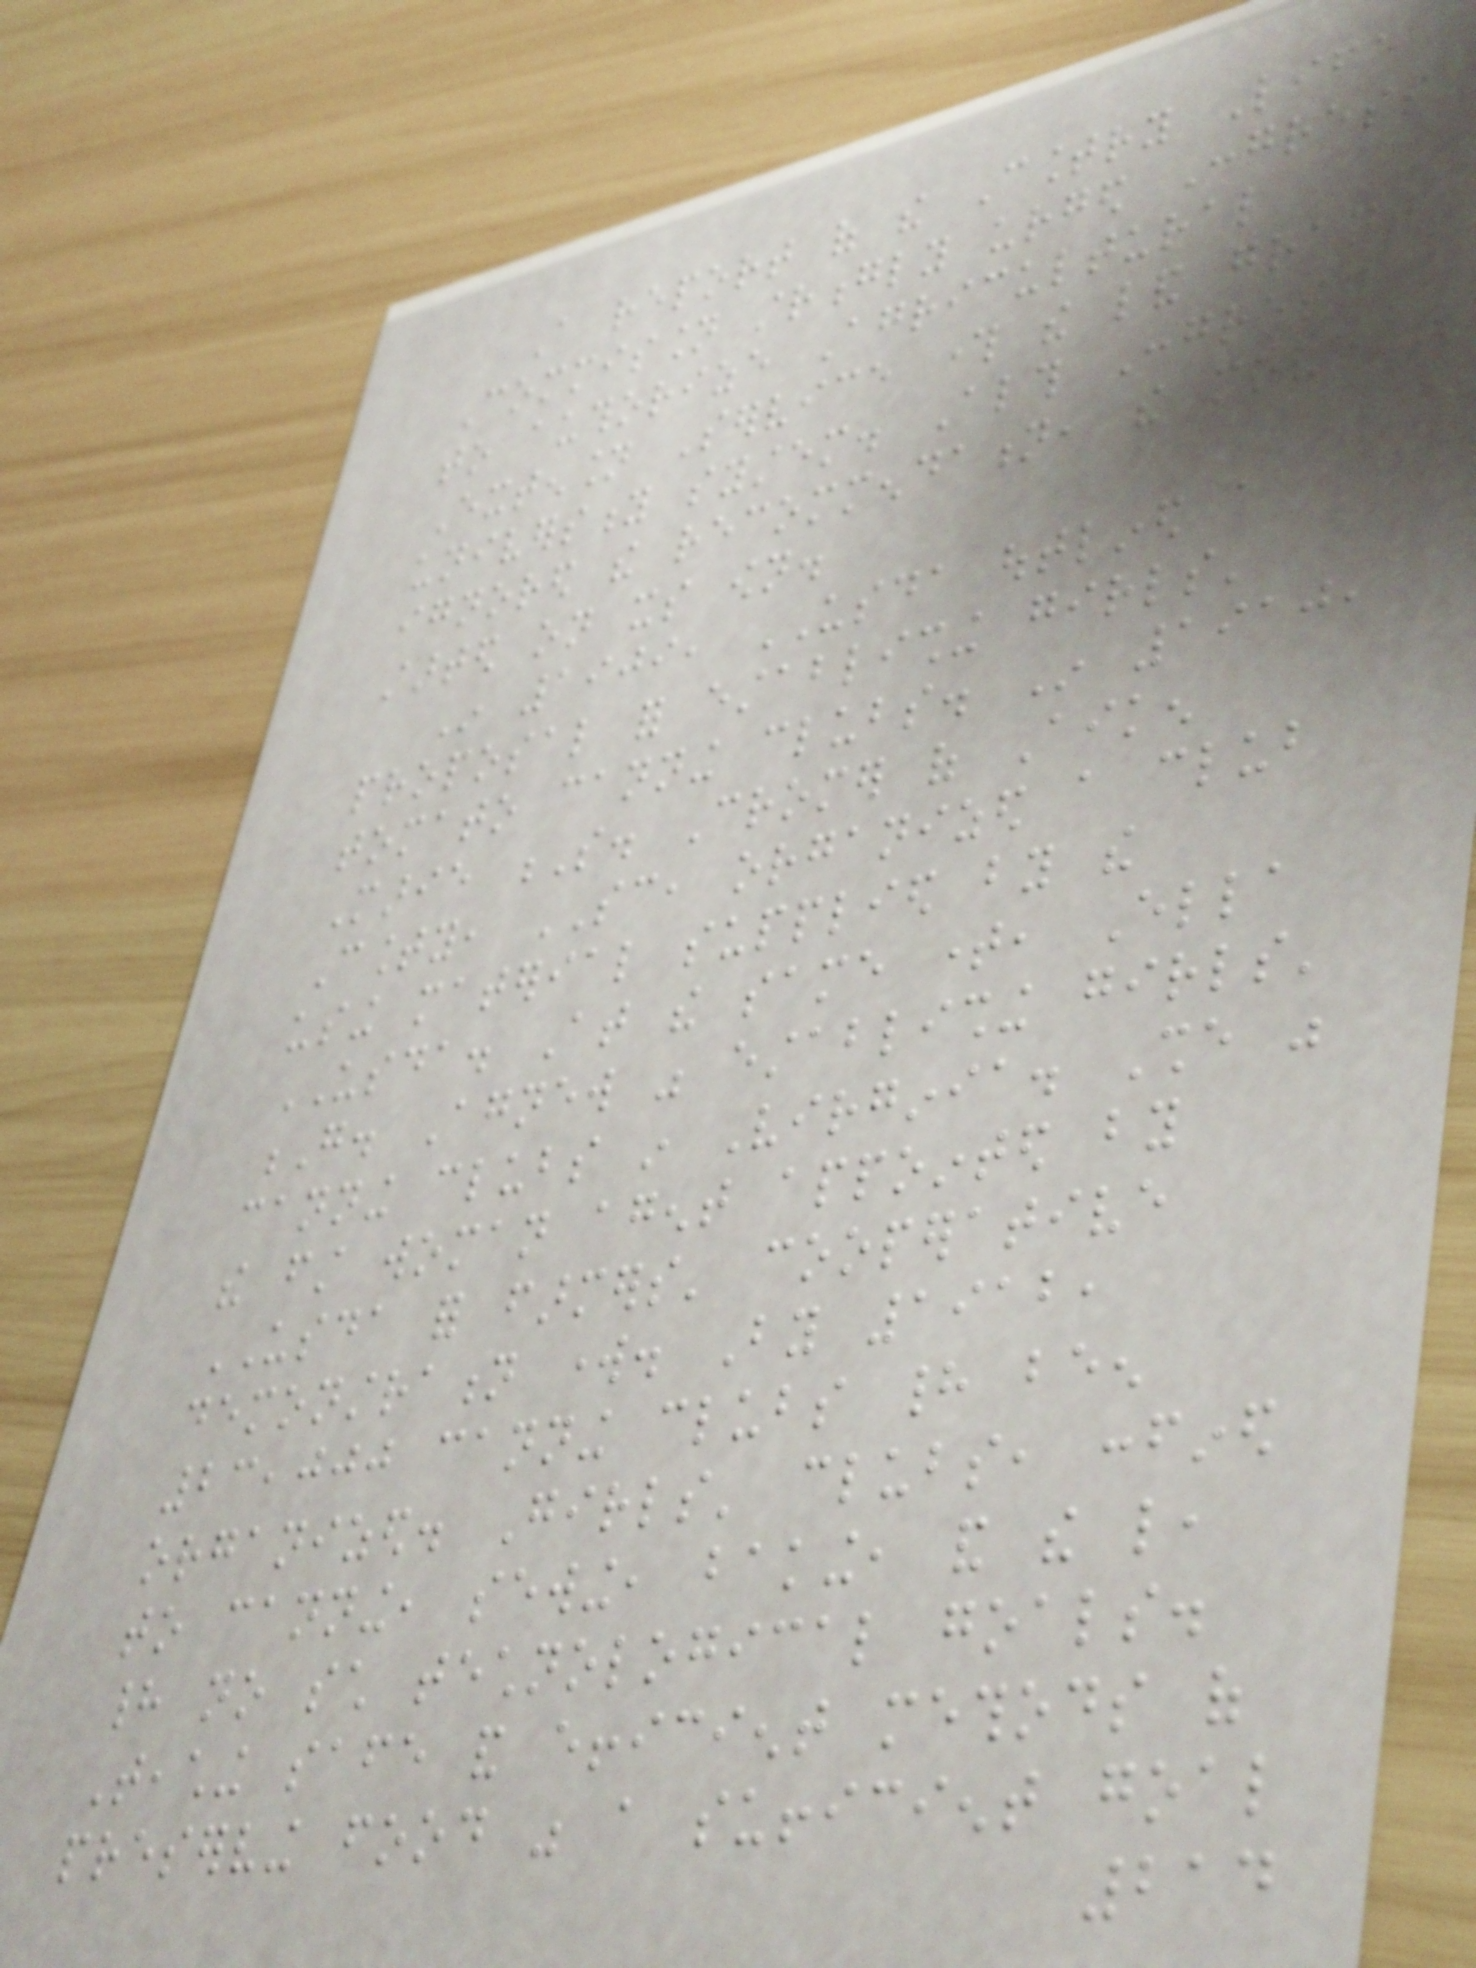A report of the Country Life
Commission strongly urged Congress
to authorize Agricultural
Extension Service through the land grant
university system. Although Congress
ignored the recommendation, the movement
started on its own.
In 1909, USDA outlined a
proposal for establishing girls'
tomato canning clubs. In 1910,
Marie S. Cromer of Aiken
County, SC, organized a club
using material supplied by the
USDA. At the same time, Ella
G. Agnew was establishing girls'
canning clubs in Virginia. She was
the first woman agent appointed by
USDA for farmers' cooperative
demonstration work. By 1912,
23,000 canning clubs had been
organized. Girls' clubs, confined
to canning, sewing, baking, and the like,
had no such technological goals.
Teaching safe and efficient methods of
preserving food was a sufficient goal
214
